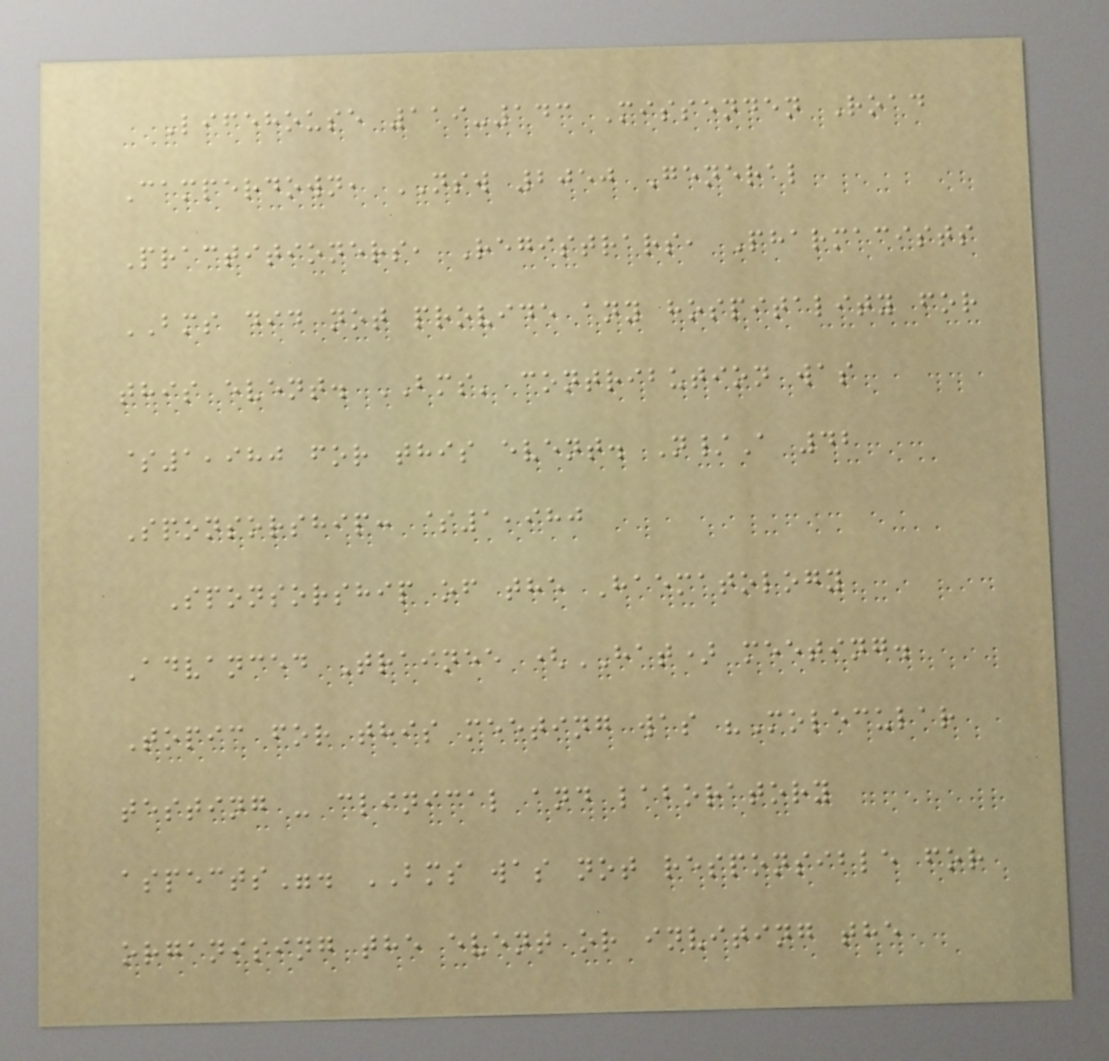Lifehouse 119-143 Missenden Road
Camperdown, NSW 2050 General
Practitioners, Registrars, Pharmacists
BMS did not provide any hospitality for
this event. BMS' contribution was
$1,980 for this event. N/A 42
Sponsorship: $1,980
Sponsorship of the Haematology
Advanced Trainee (HAT) meeting.
Topic for this meeting was "Molecular
testing - clinical and laboratory
aspects". BMS was not responsible for
organising the event or inviting the
